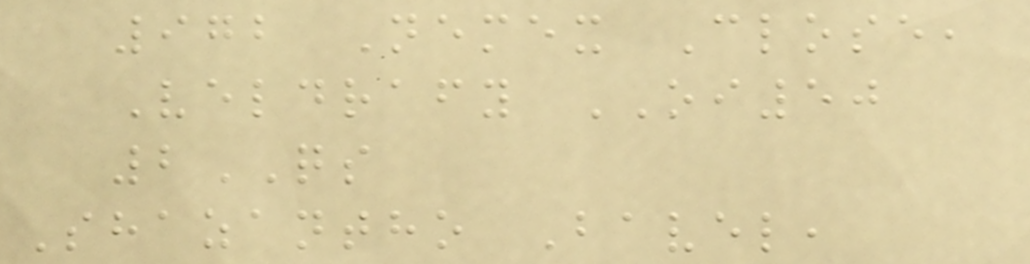972 Nemex Close,
Veldrafy OI50
2QS
Shazantho Bavel,
